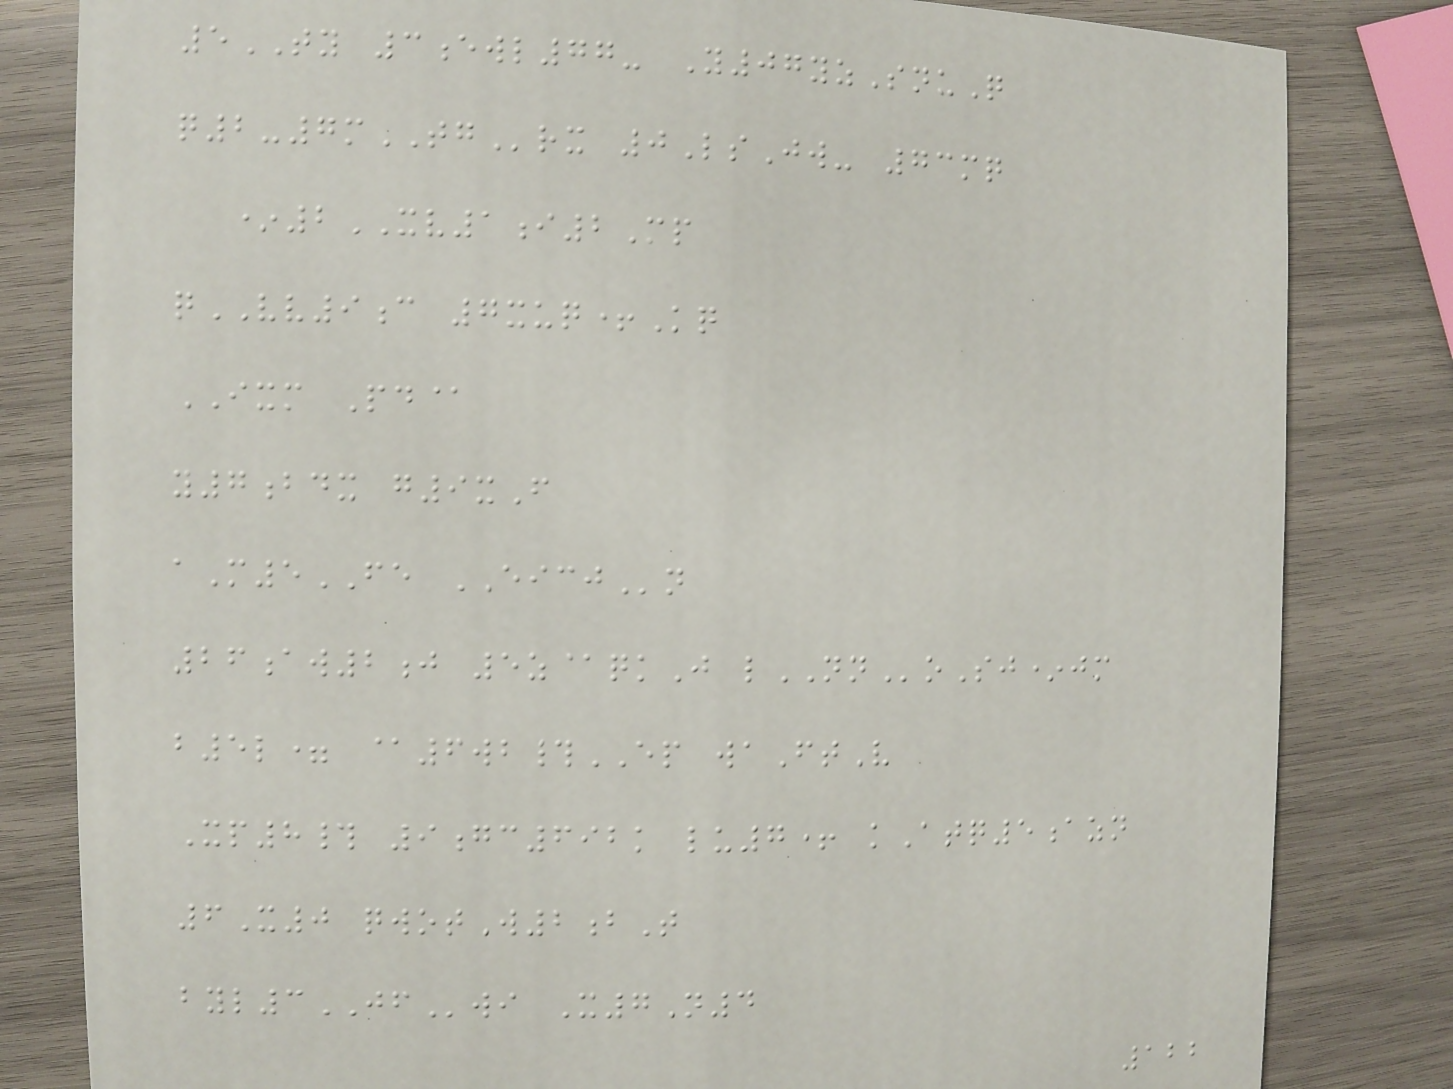5TY 3ewl77- Y07yzSnuQ
q2-7mTGrx 0LsJw- 73mq
*2XV1i2Mp
qVV9c 7xuq+Kq
IXM Pd@
y7bdx g9xF
aM5FE EICJn
26aw2j 5z@qkJ lNNoSj*jm
b5l= @6wb#EP waFtV
Xp8# 9gc692k lu7+ kAtq5azn
6X0 qwotW2bT
byl3JFwi X7N4
122
